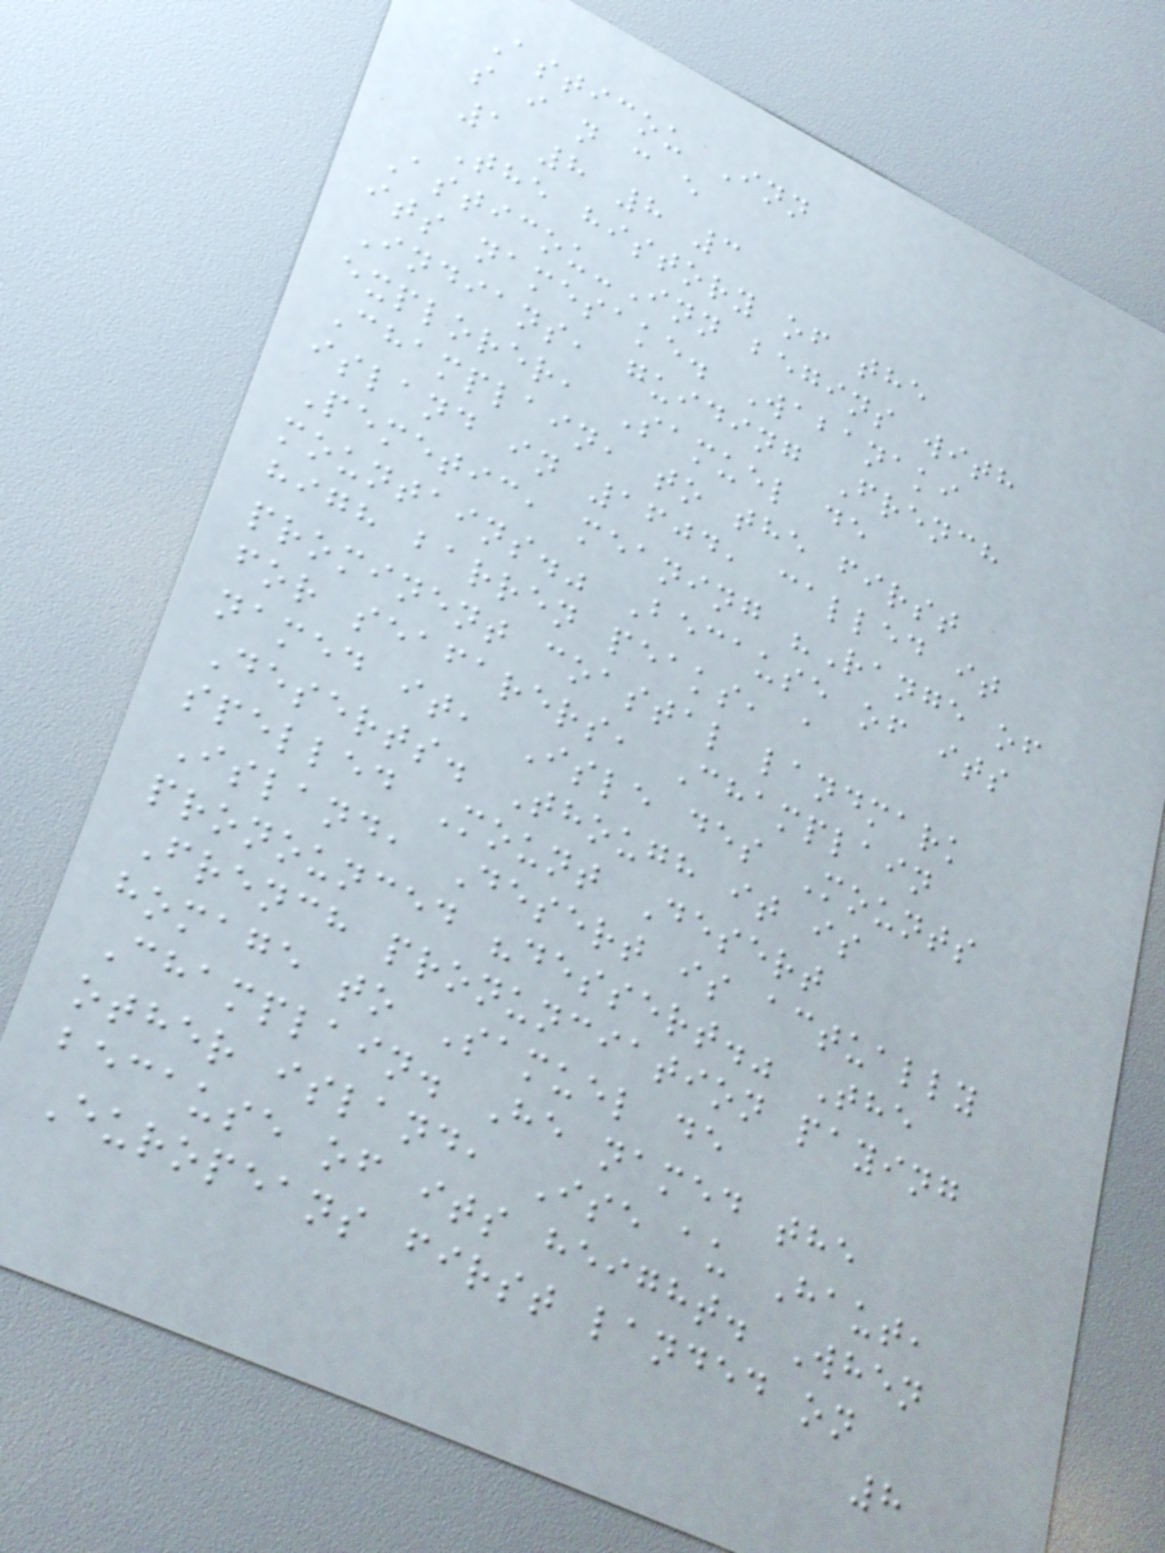Asticou Inn
s i n c e
1 8 8 3
The history of the
Asticou-Inn begins with
its namesake. Wabanaki
Indians, guiding French
explorer, Samuel de
Champlain, to the first
island in 1604, called it
Pemetic, meaning "Range of
mountains." Because of its
high barren peaks, a
prominent coastal landmark
for seafarers, Champlain
named it, Isle des Mounts
Deserts. Though it is
spelled Mount Desert
Island, Desert is actually
pronounced "dessert." The
French pronunciation paying
homage to Samuel de
Champlain. He named the
other island, Ise au Haut,
because of its height. When
Europeans first landed on
8
